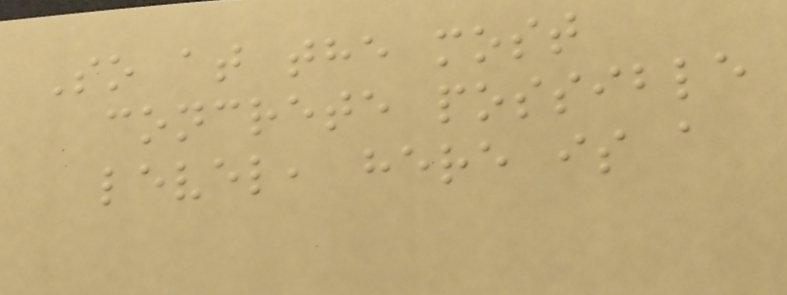So at the most
concrete possible
level, here is a
